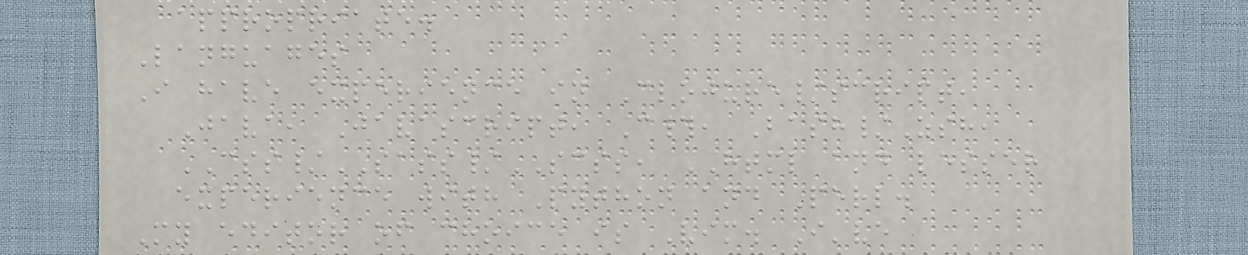appropriate.
Languages
I have experience in Clojure/script,
Java, Javascript, C#, Bash/Zsh,
CSS/SASS/SCSS, HTML and lesser
experience with Python and Perl.
My editor of choice is Vim. I've
